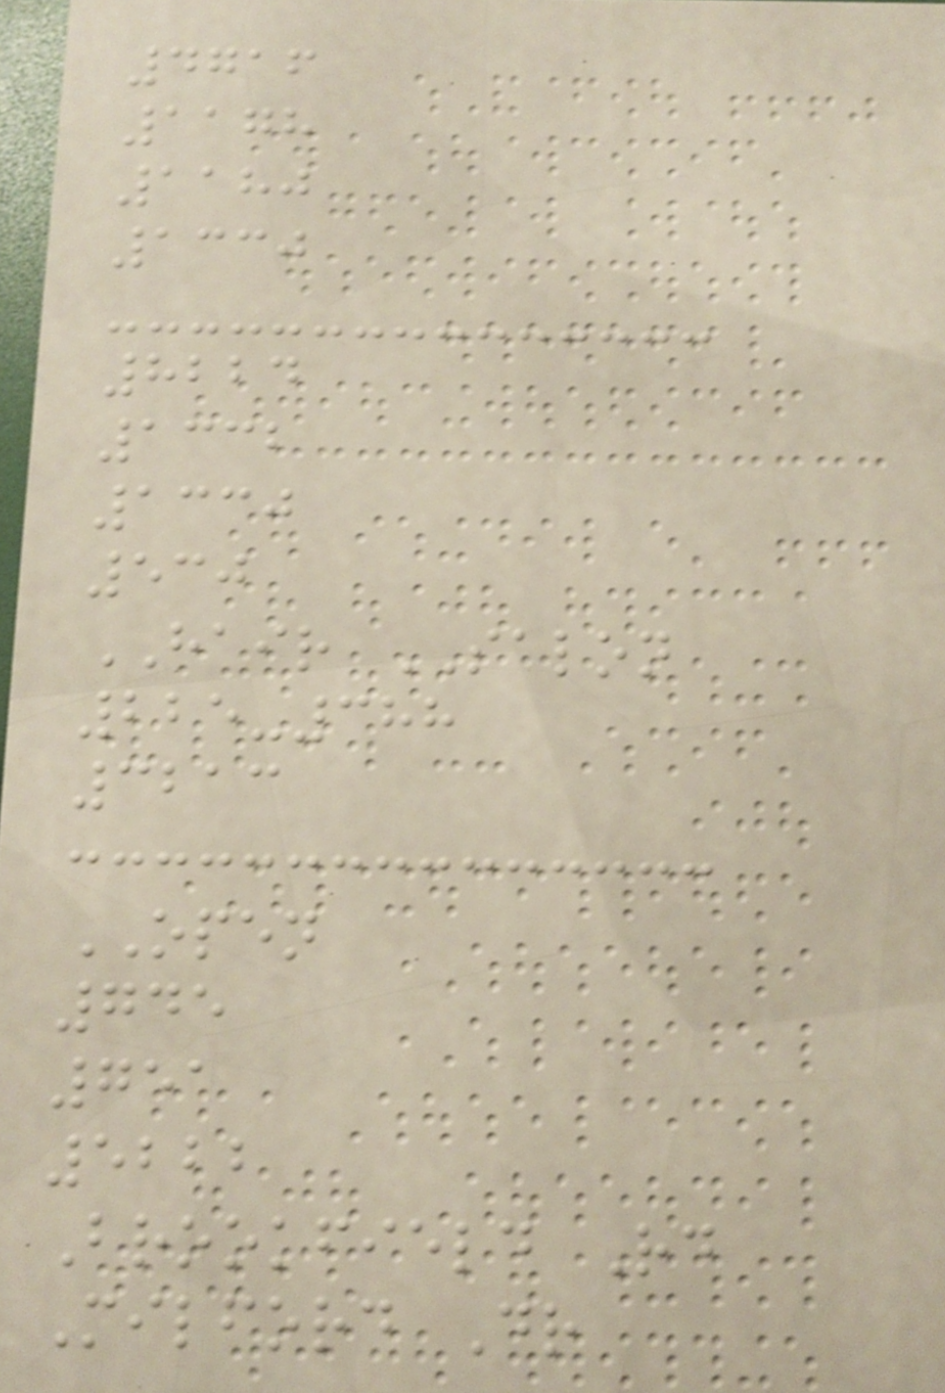4716
1178
1180
1330
8224
1332
1330
530
HAIR SALON
225-388
3213
OPEN
745
751
5222
Brookfield Rd
Milford Dr
